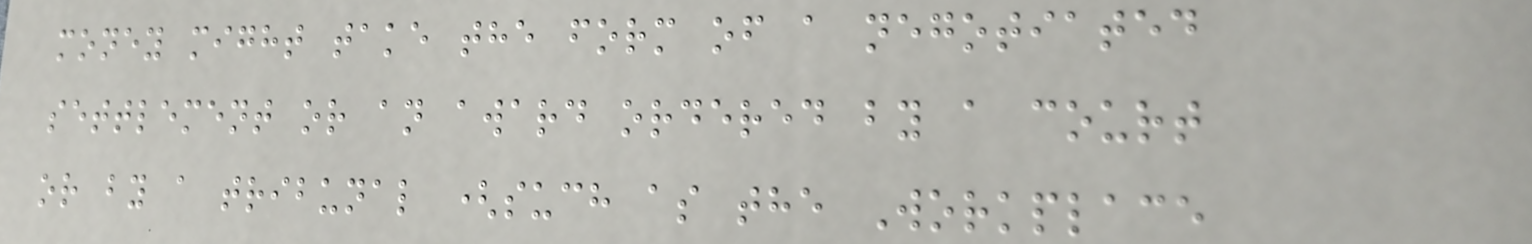money might take the form of a negotiated
settlement or an award ordered by a court
or by a tribunal (such as the Workplace
